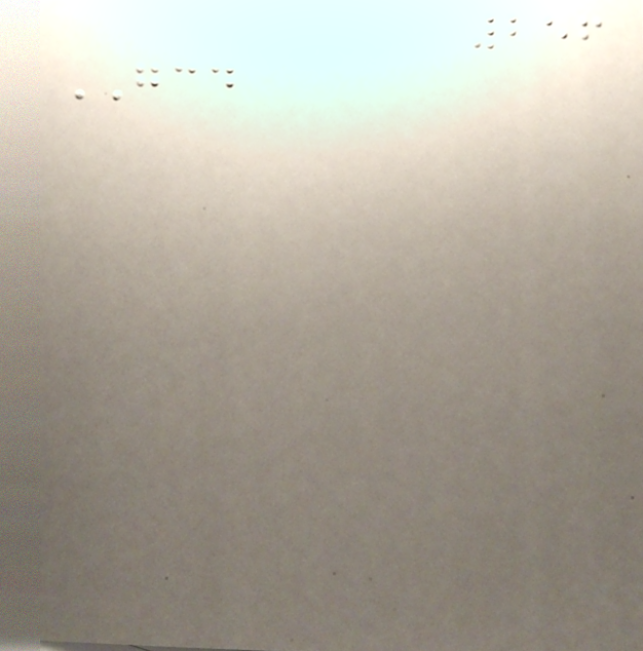256
GCD
